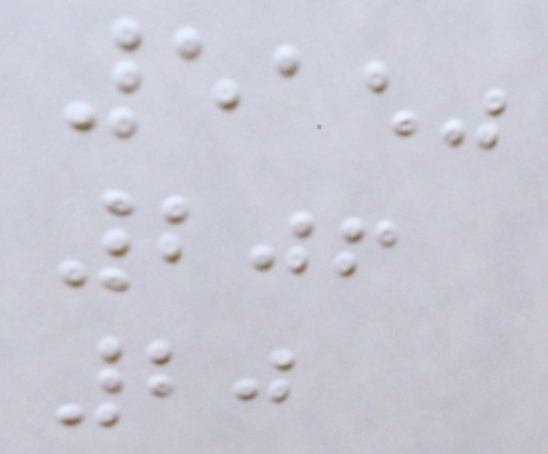5150
206
20
